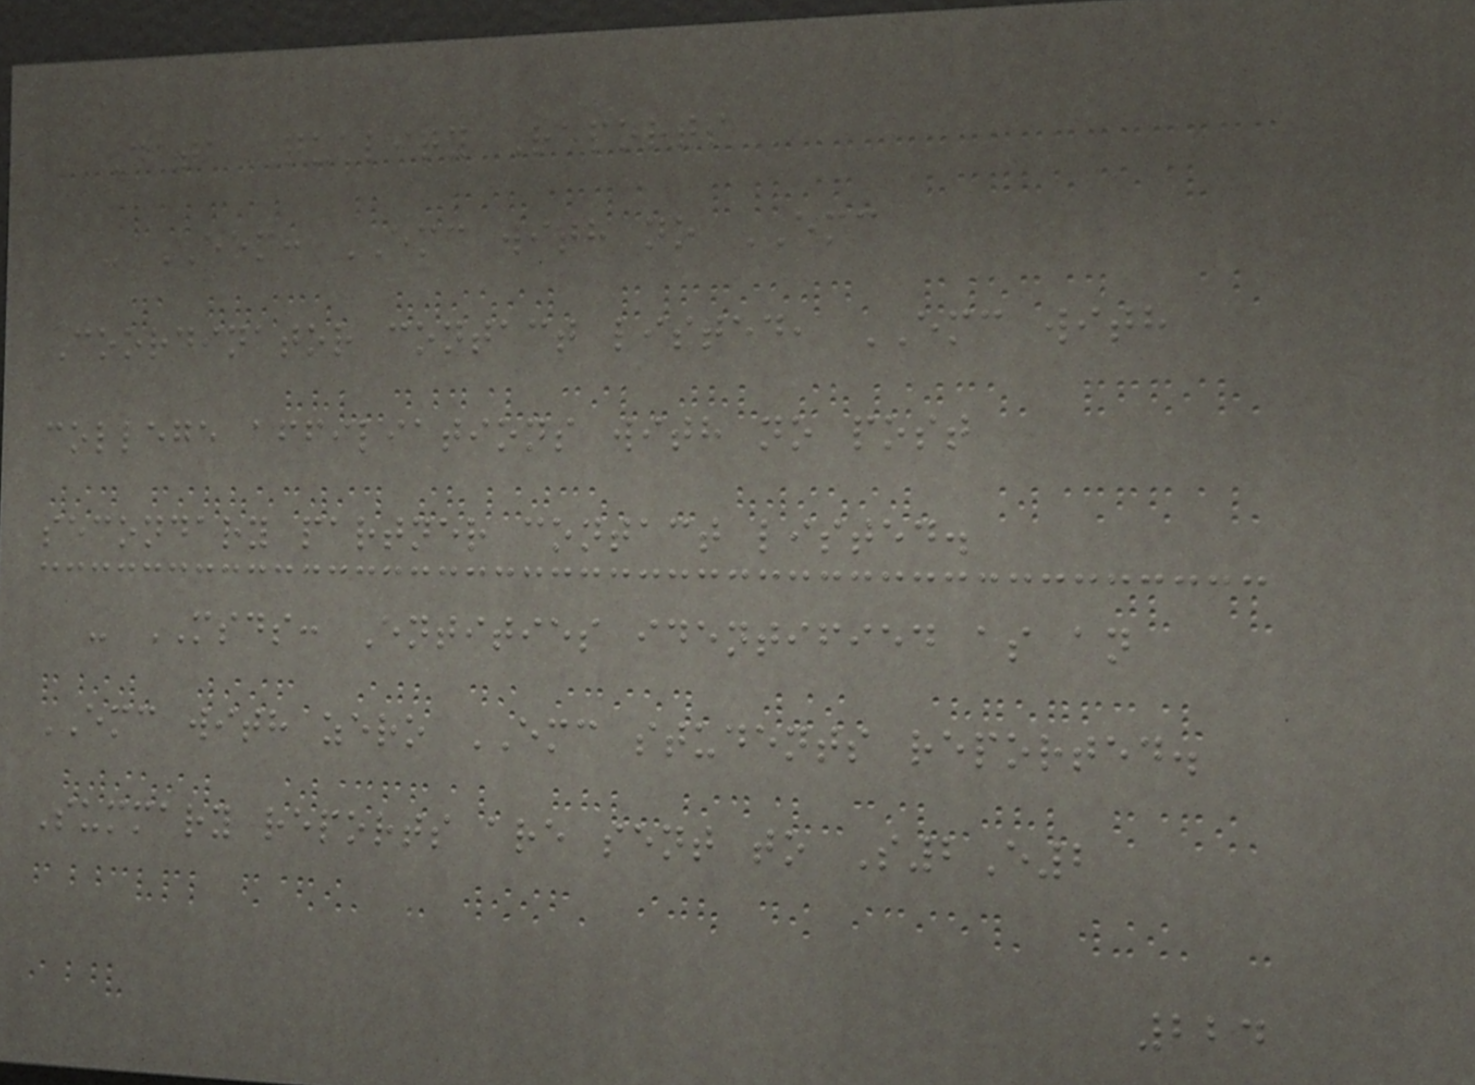Data Quality Reports
- EEM: EMC with no EMC
Coordinator contact listed, EMC with
college affiliations with no post
secondary partner contact listed.
- MSDS: Entities identified as an
EMC with zero EMC students reported.
Summary reports are sent to S2E2
224
